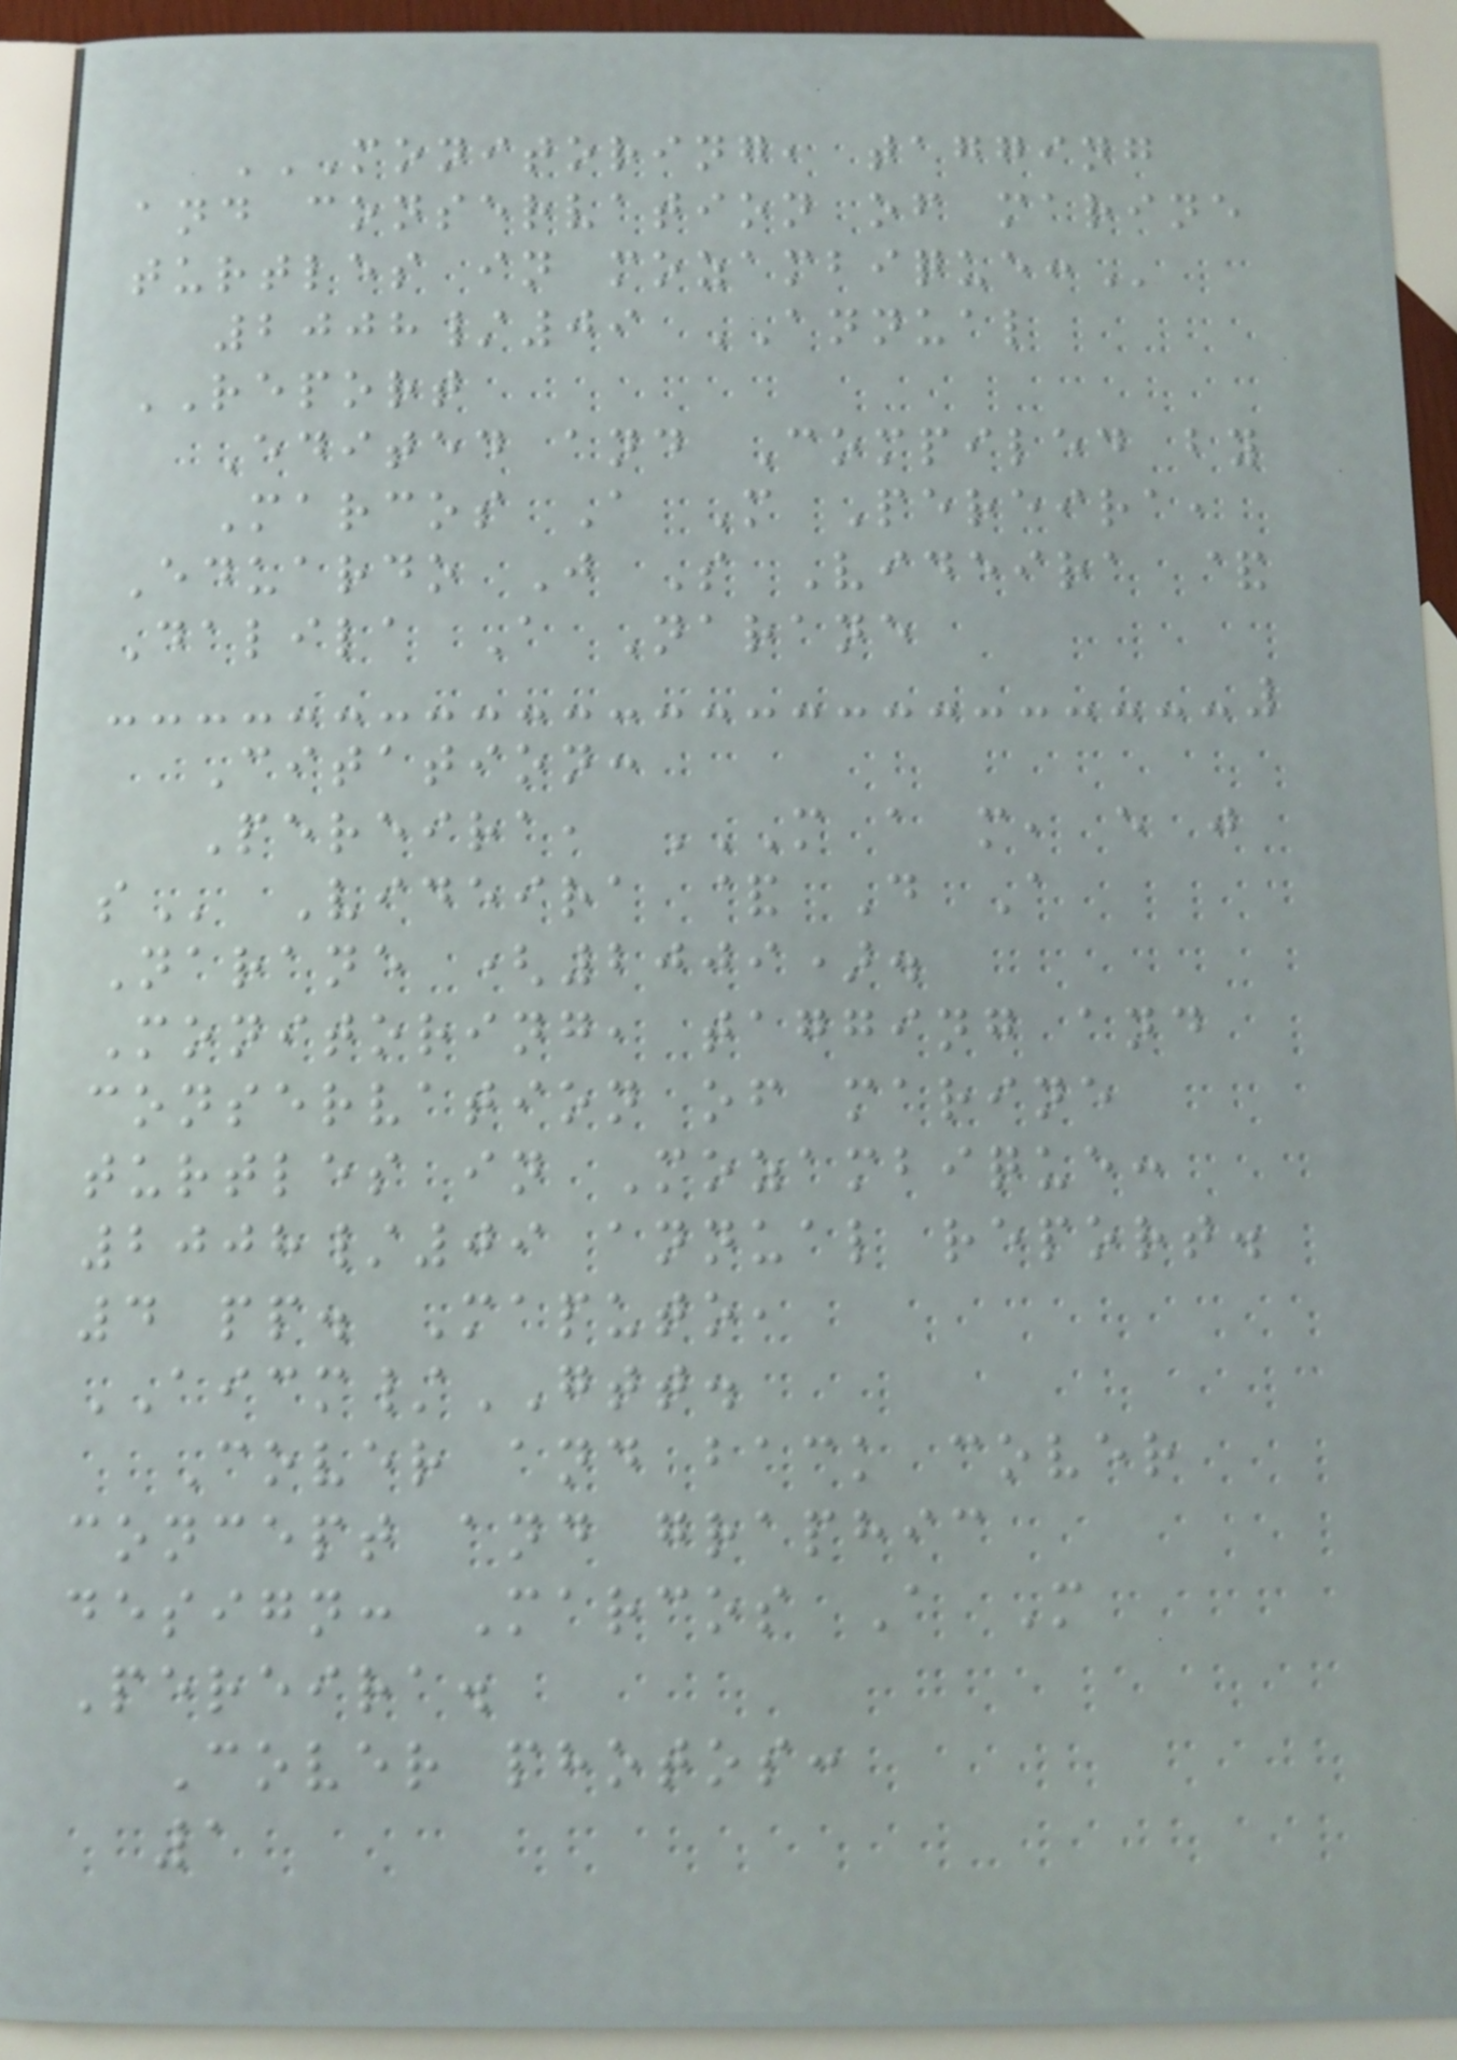MONITORING, TAGGING
AND CONSERVATION OF MARINE
TURTLES IN MOZAMBIQUE:
2008/09 ANNUAL
REPORT
Edited and Compiled by
Marcos A M Pereira,
Eduardo J S Videira &
Dalila A Narane
Citation:
Pereira, M A M, E J
S Videira & D A
Narane (2009).
Monitoring, tagging and
conservation of marine
turtles in Mozambique:
2008/09 annual report.
4 pp. Maputo,
AICM/GTT.
Cover and back cover
concept and graphic
design: Marcos A M
Pereira.
Cover photos:
1
